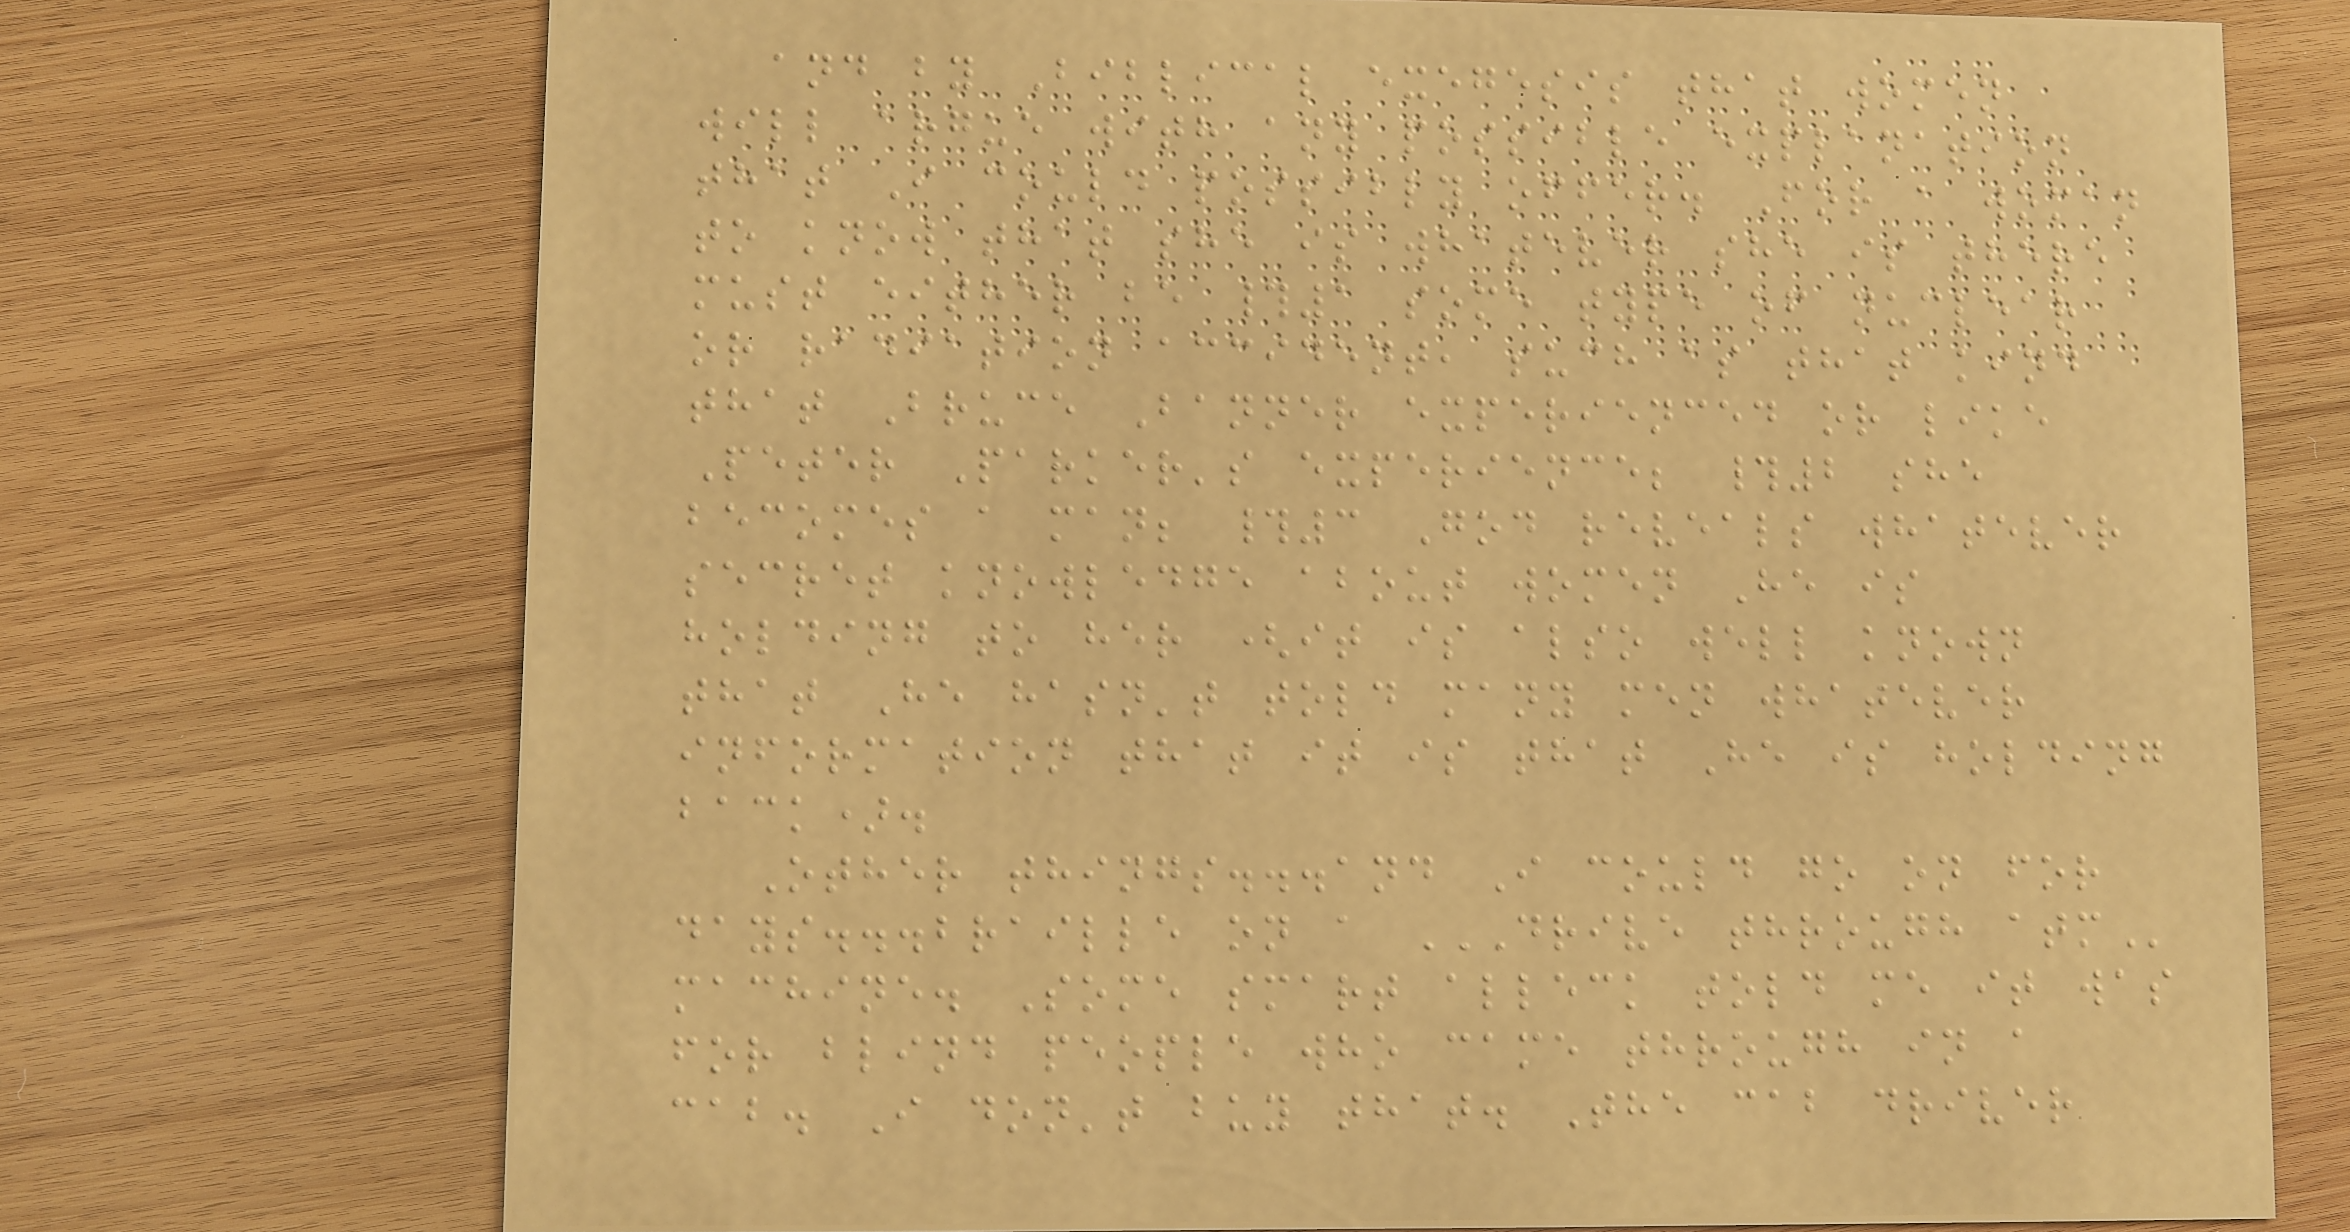and by Biblical exegesis that women
will argue with any possible explanation
that I could possibly offer. For a woman
to know that she is whatever she is there
must either be #1 some type of nuclear
or radiation accident, such as that kind
that Bruce Banner experienced or like
Peter Parker's experience; #2 she
becomes a man; #3 God reveals whatever
secret knowledge about women He is
holding to her (it is also well known
that He hasn't told many men whatever
information that it is that He is holding
back).
Other things...and I could go on for
days...braille on a DRIVE THROUGH ATM
machine. Some smart alleck told me it was
for blind people who came through in a
cab. I don't buy that. The cab driver
